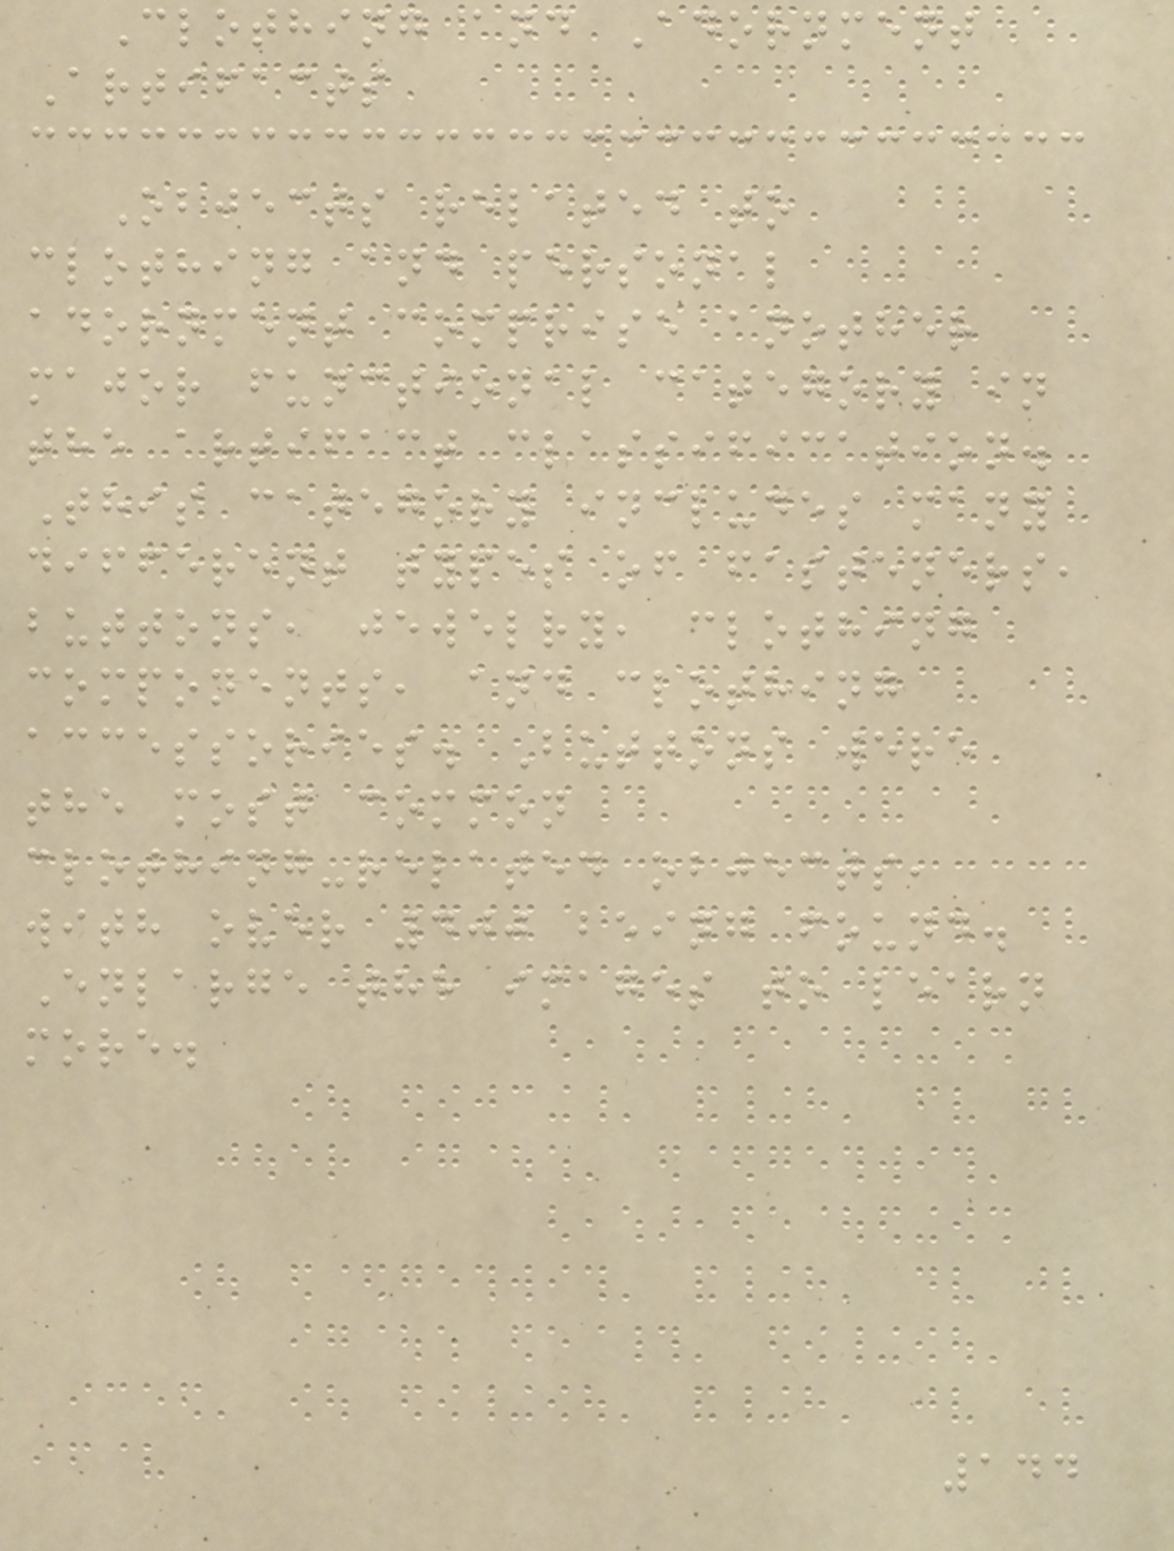Clothing and Adornment
Artifacts
Objects related to
clothing and personal
adornment comprise another
major functional category in
the artifact classification.
This category includes many
different types of fasteners,
buttons, jewelry, clothing
components, and clothing
accessories. Buttons were
the most common
clothing-related objects,
with over 400 being found.
Enlarge the images to learn
more.
144
